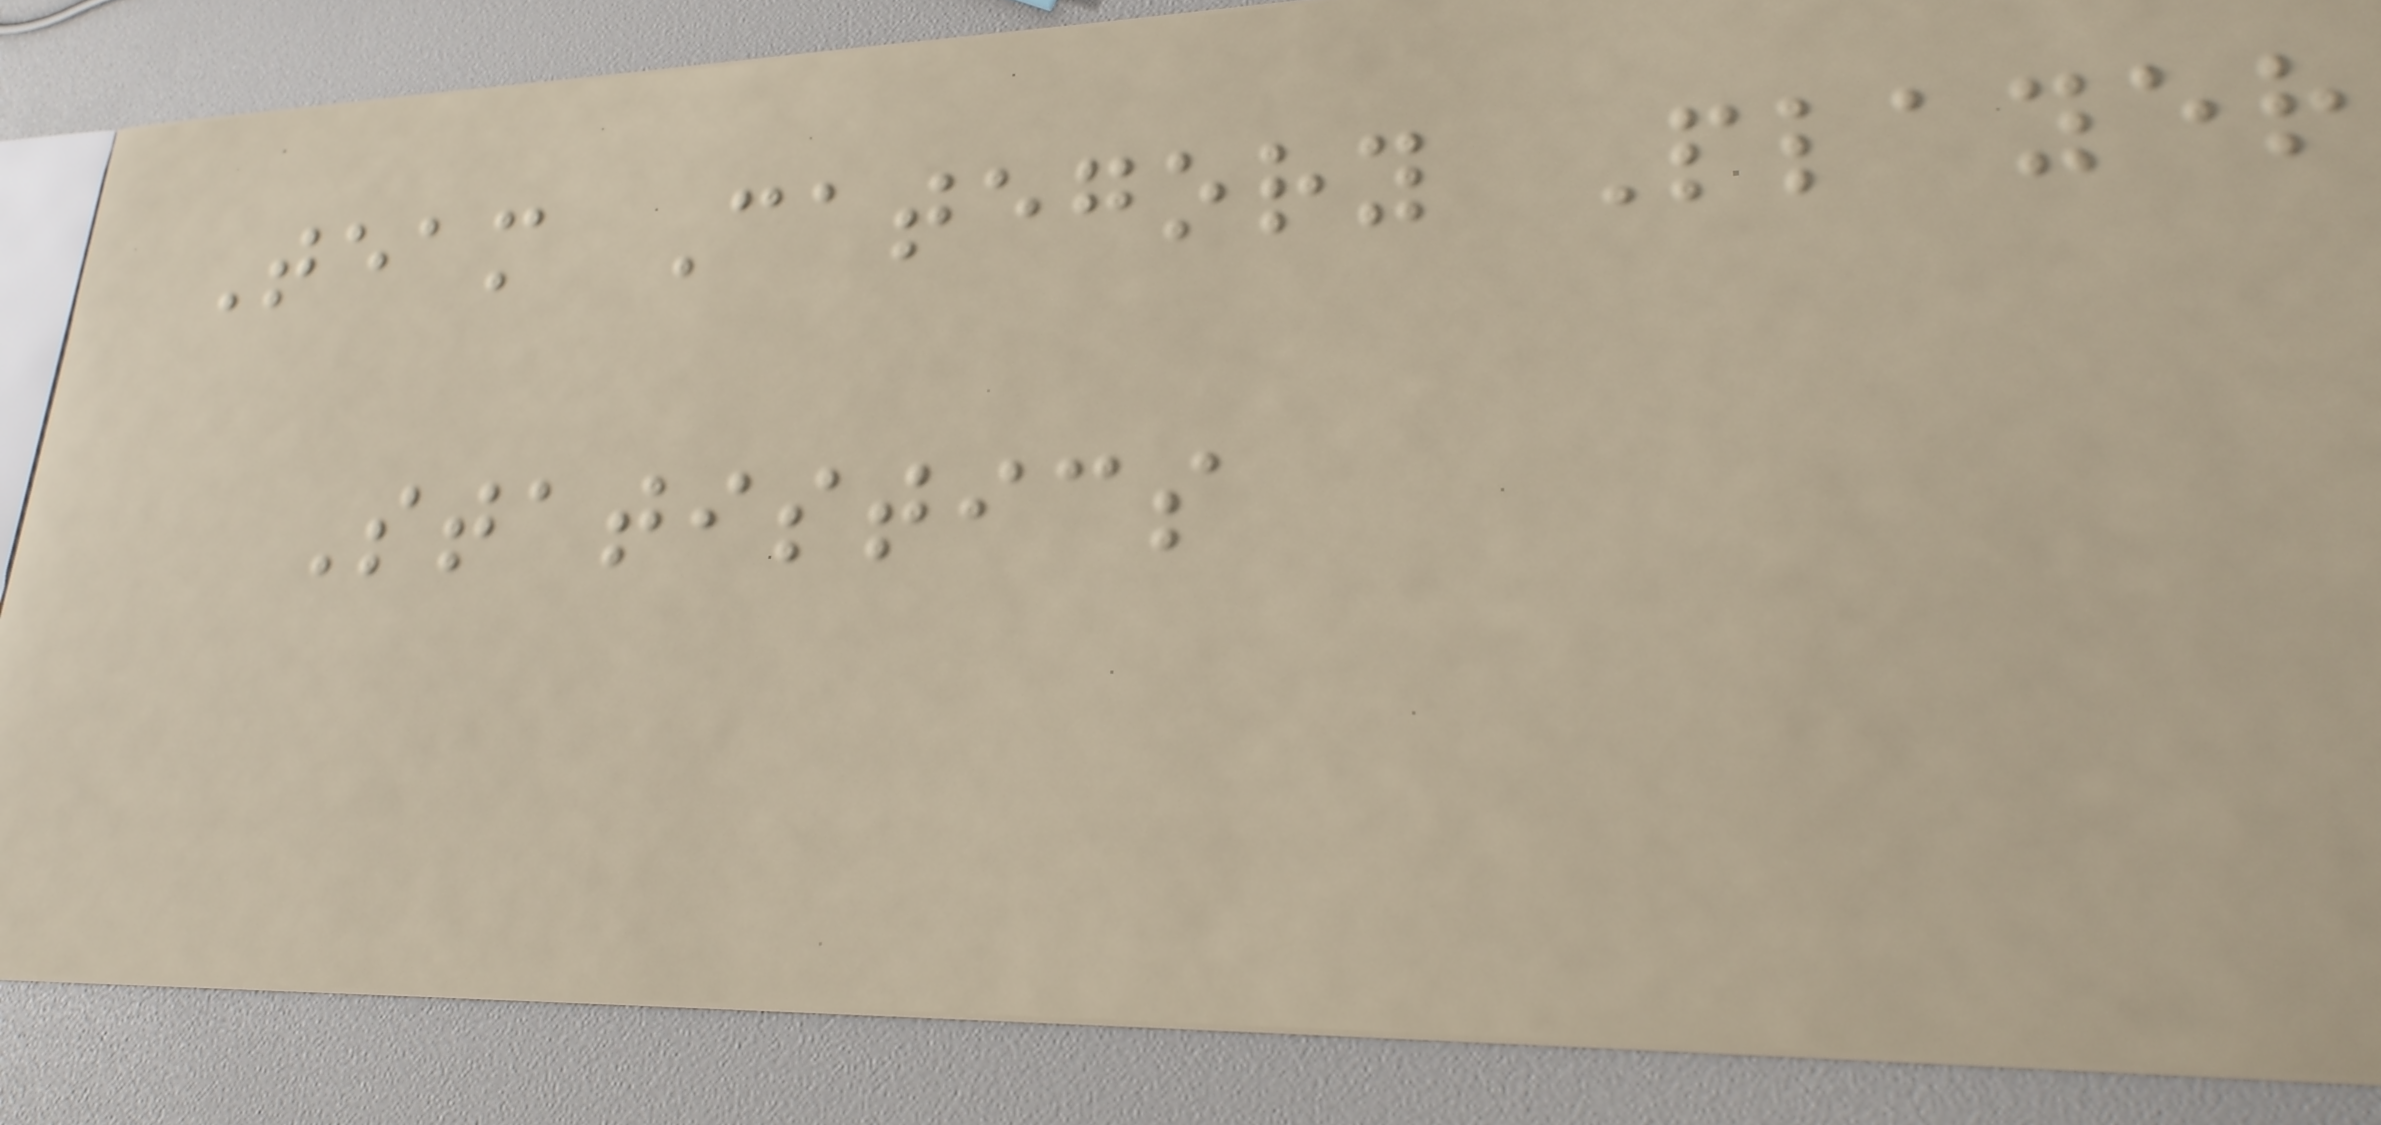Team Category Player
Statistics
